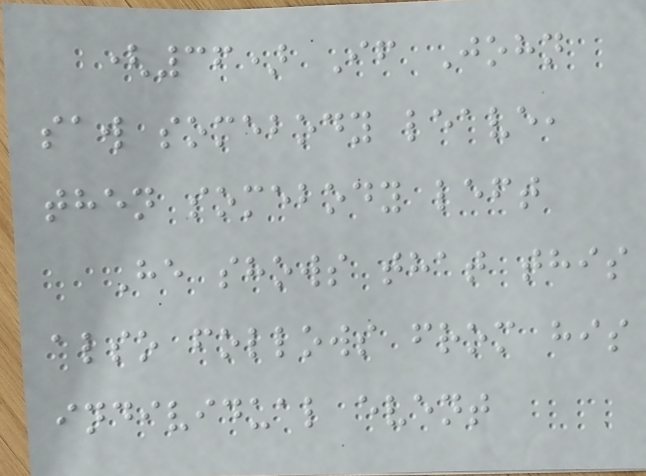(36) If John
saw somebody leave,
then somebody left
He shows that this
also follows from his
individual event
